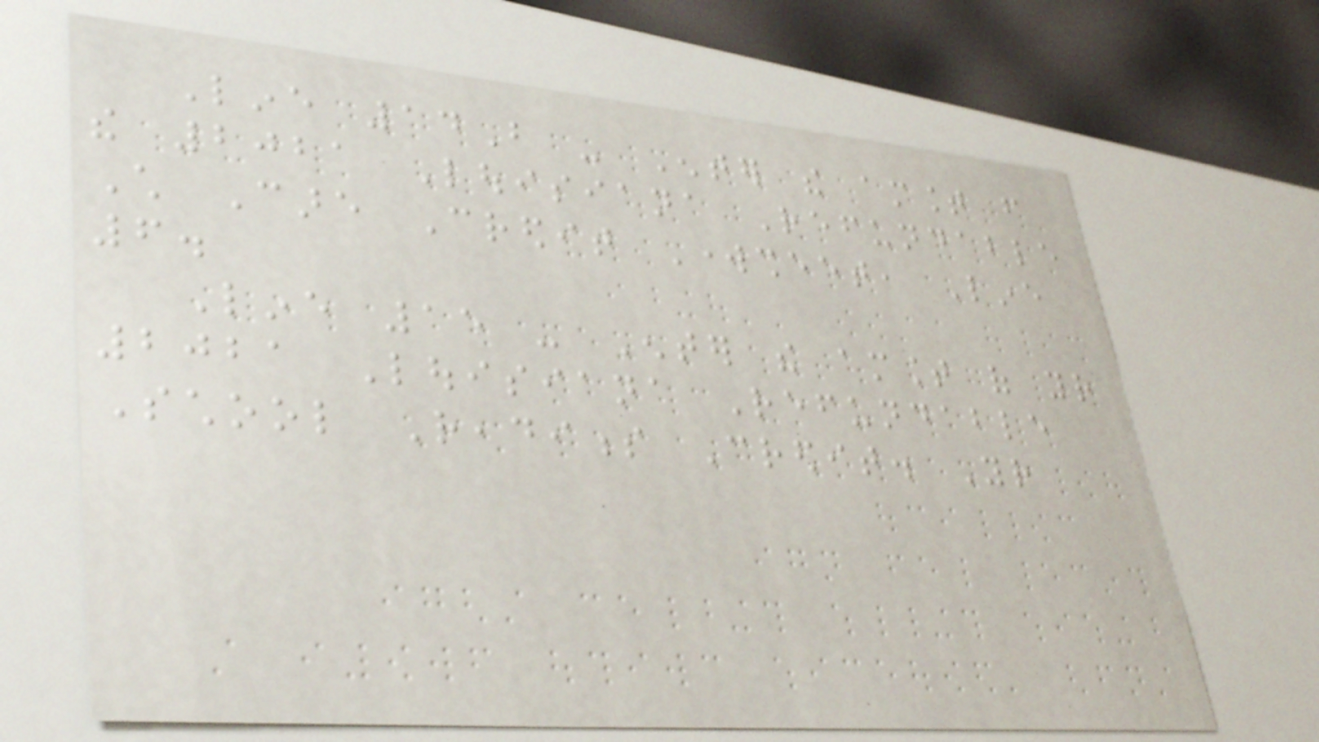Line 14B - Enter the amount from
the 2021 Louisiana Refundable
Child Care Credit Worksheet, Line
6.
Line 15 - Enter the amount of your
2021 Louisiana Refundable
School Readiness Credit. Your
